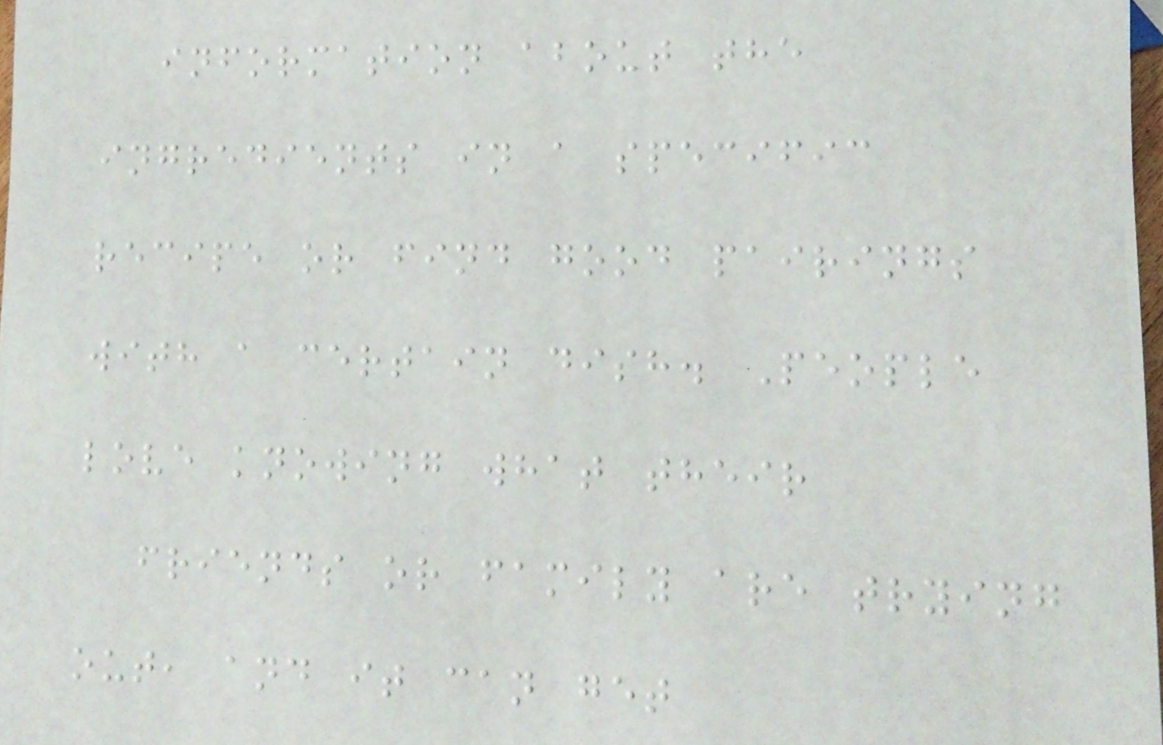information about the
ingredients in a specific
recipe or find good pairings
with a certain dish. People
love knowing what their
friends or family are trying
out, and it can get
